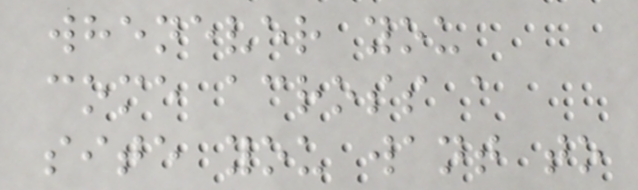whenever you
come across a
site you want to
